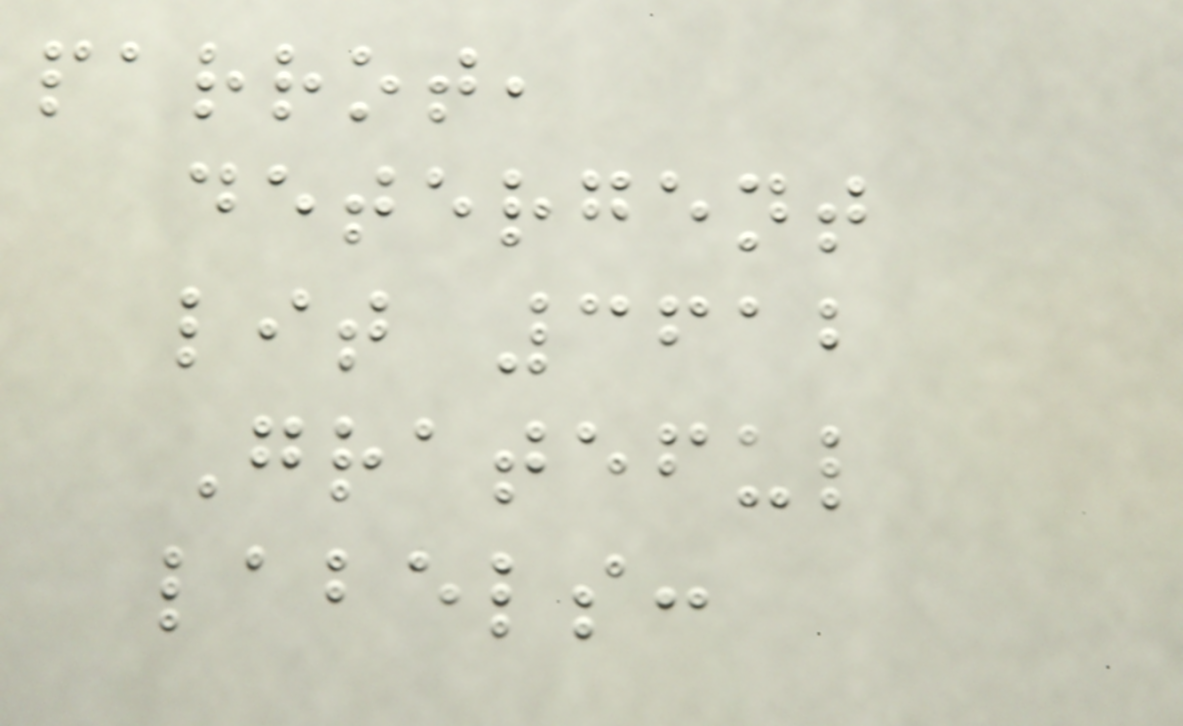parrot,
detergent
lit 3612
Grateful
labels:
